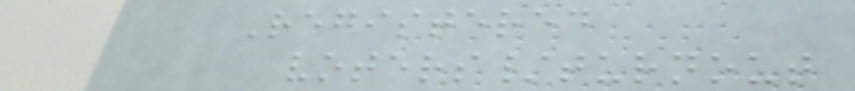Registered
voters/turnout
